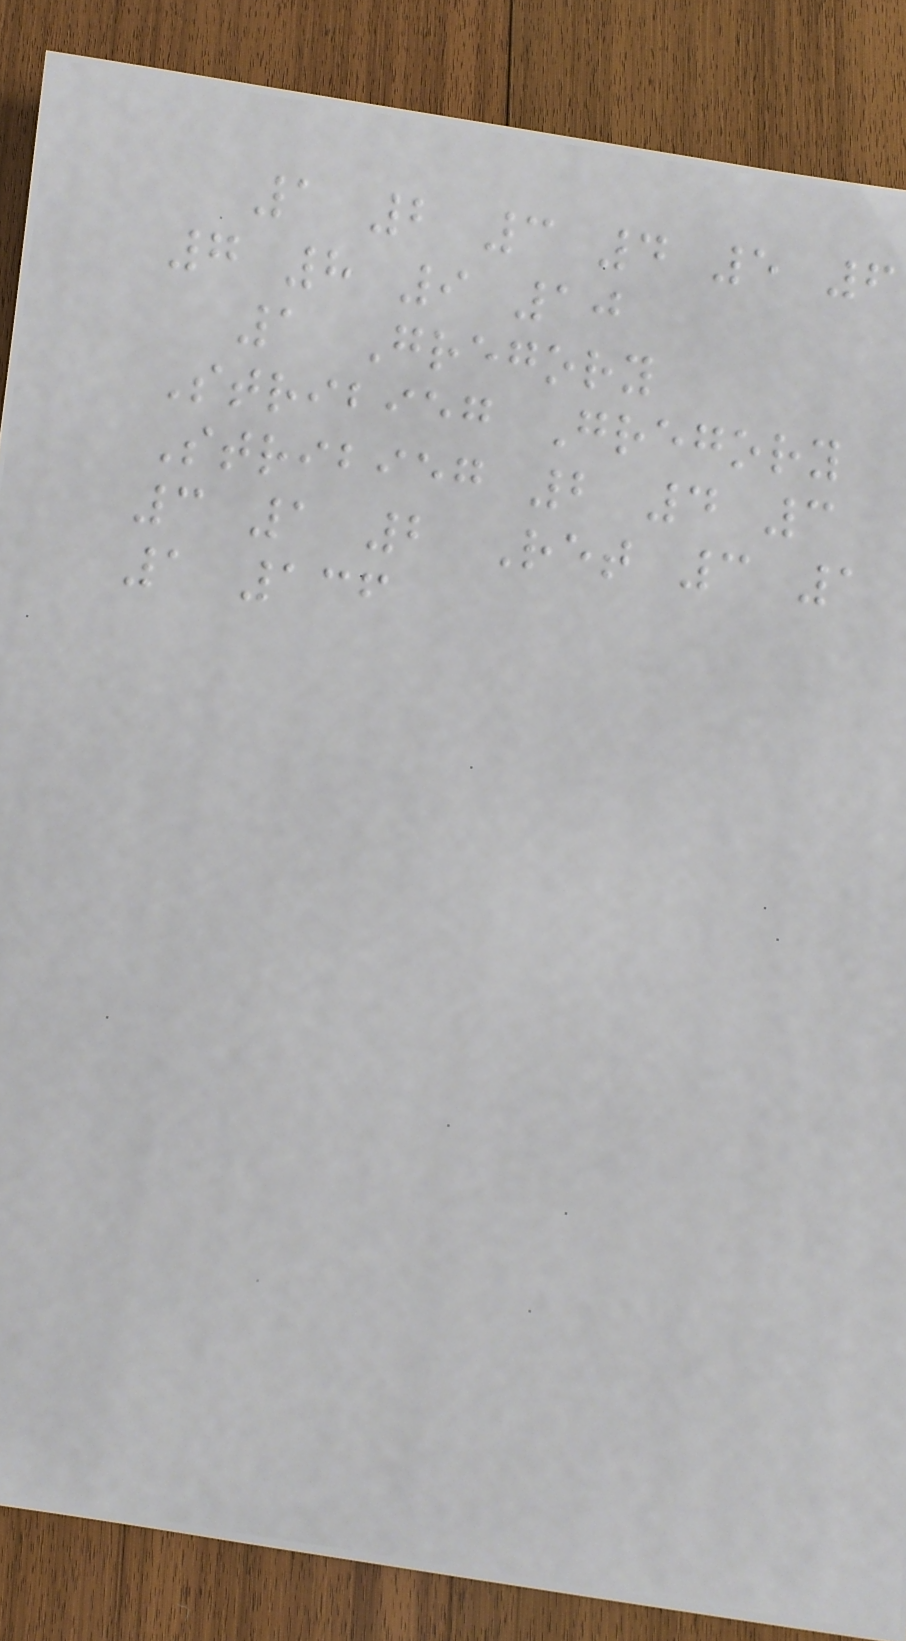1 2 3 4 5 6
7 8 9 10
1 Gregory
Stribieg Gregory
Stribieg 2 4 3
3 1 2 Ret 3 1
1 136
